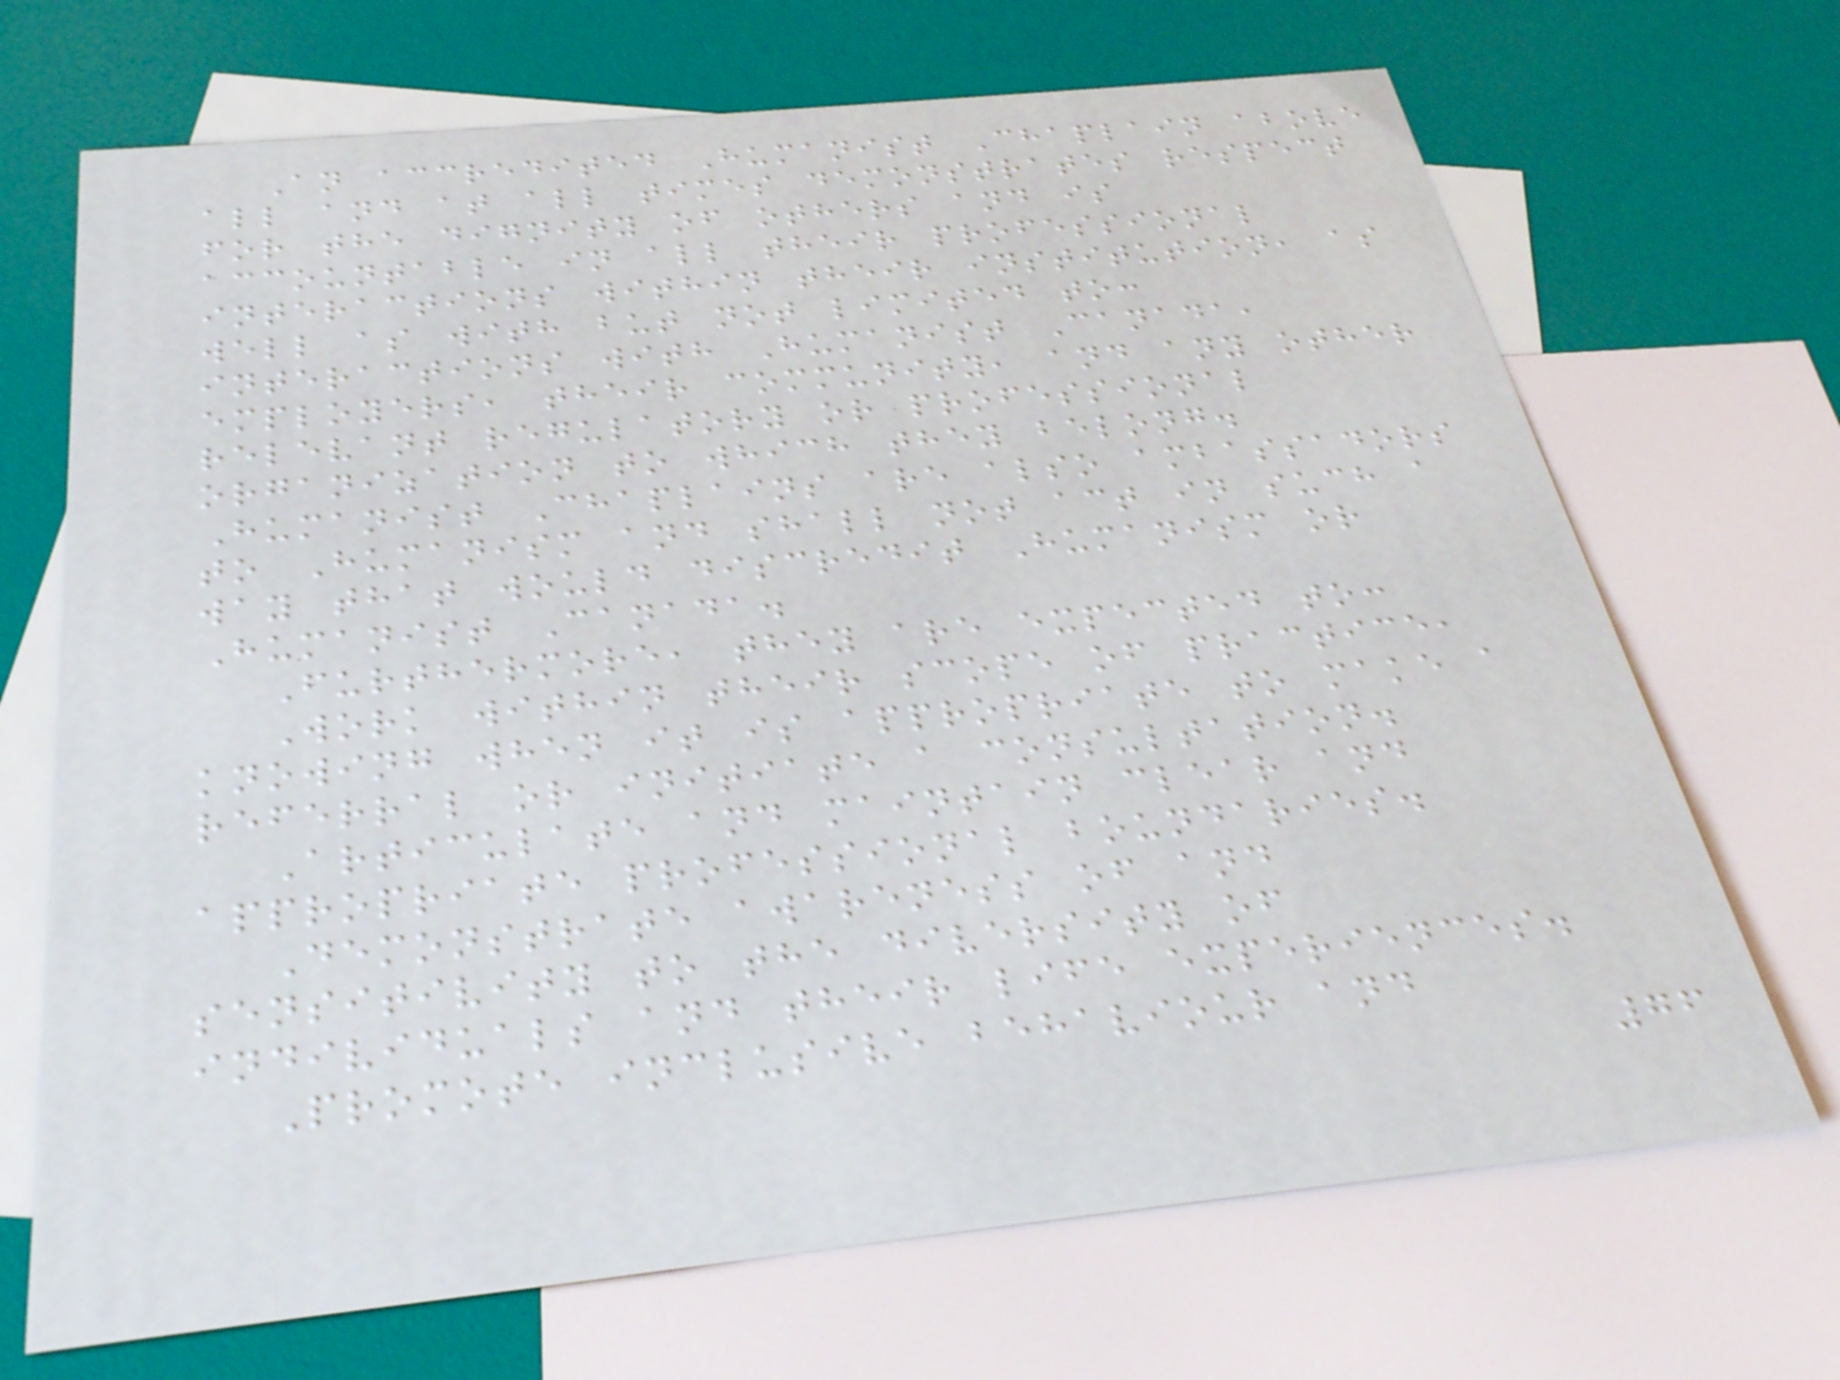An accredited Humanist Chaplain above
all and at all times demonstrates respect
for the dignity of others and is
accountable in all their professional
interactions within their institution, as
well as with but not limited to:
interactions with Humanist Canada,
employers, their community, and any other
relevant regulatory or professional
organization to which they belong.
Humanist Chaplains are also ambassadors
to Humanism and shall not act in such a
way that would discredit Humanism or
Humanist Canada.
Furthermore, they are expected to:
Work within their scope of practice,
knowing when it is appropriate to make a
referral or initiate a consultation.
Articulate and maintain clear and
appropriate professional boundaries.
Demonstrate awareness of and
sensitivity to the diversity of
individuals and their life experiences.
Promote inclusive behaviour and
76
